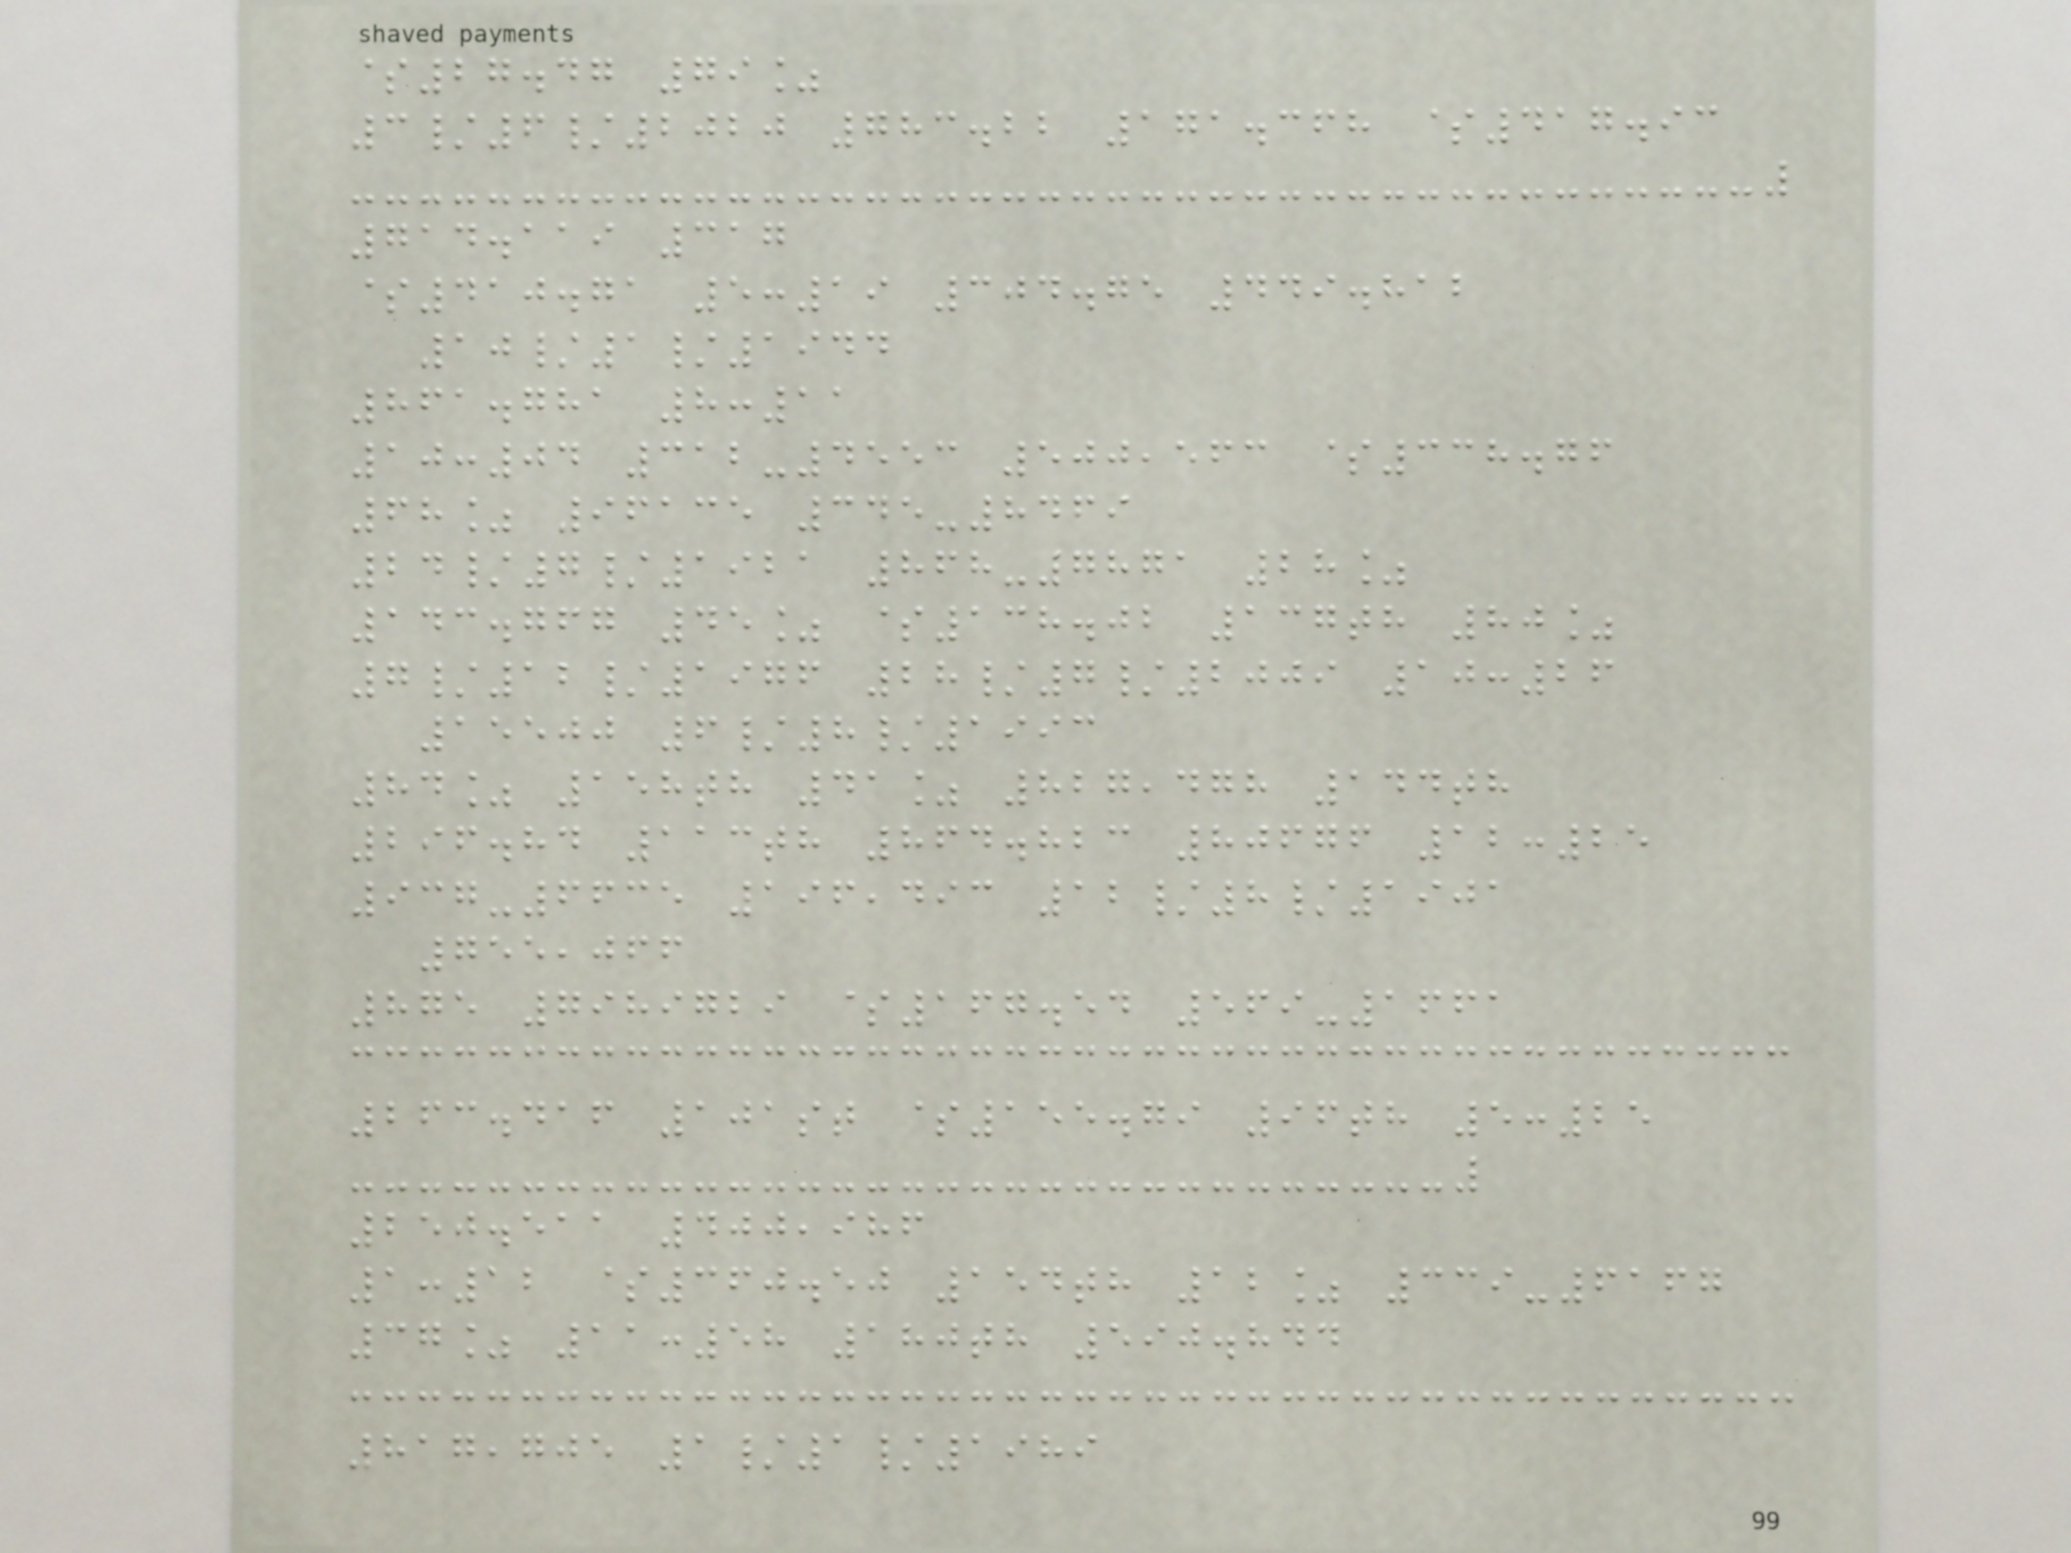$27.47 79%
3/6/2020 783.22 171.368 $417.93
714.119 317
$410.71 5:19 304.75 449.812
10/1/1944
861.781 8:11
10:04 312-4553 500,563 $338.76
68% 96135 345-8469
24/7/1921 868-7871 28%
143.767 45% $138.02 137th 80%
7/12/1976 28/7/2009 10:26
15500 6/8/1993
84% 158th 41% 827,478 144th
296.84 113th 864.823 80676 12:25
937-6635 196,493 12/8/1901
755,066
875 7989729 $167.54 569-1661
263.416 101st $155.79 96th 5:25
250.511 400,986
1:12 $360.50 154th 12% 339-6167
37% 11:58 180th 590.844
817,705 1/1/1989
